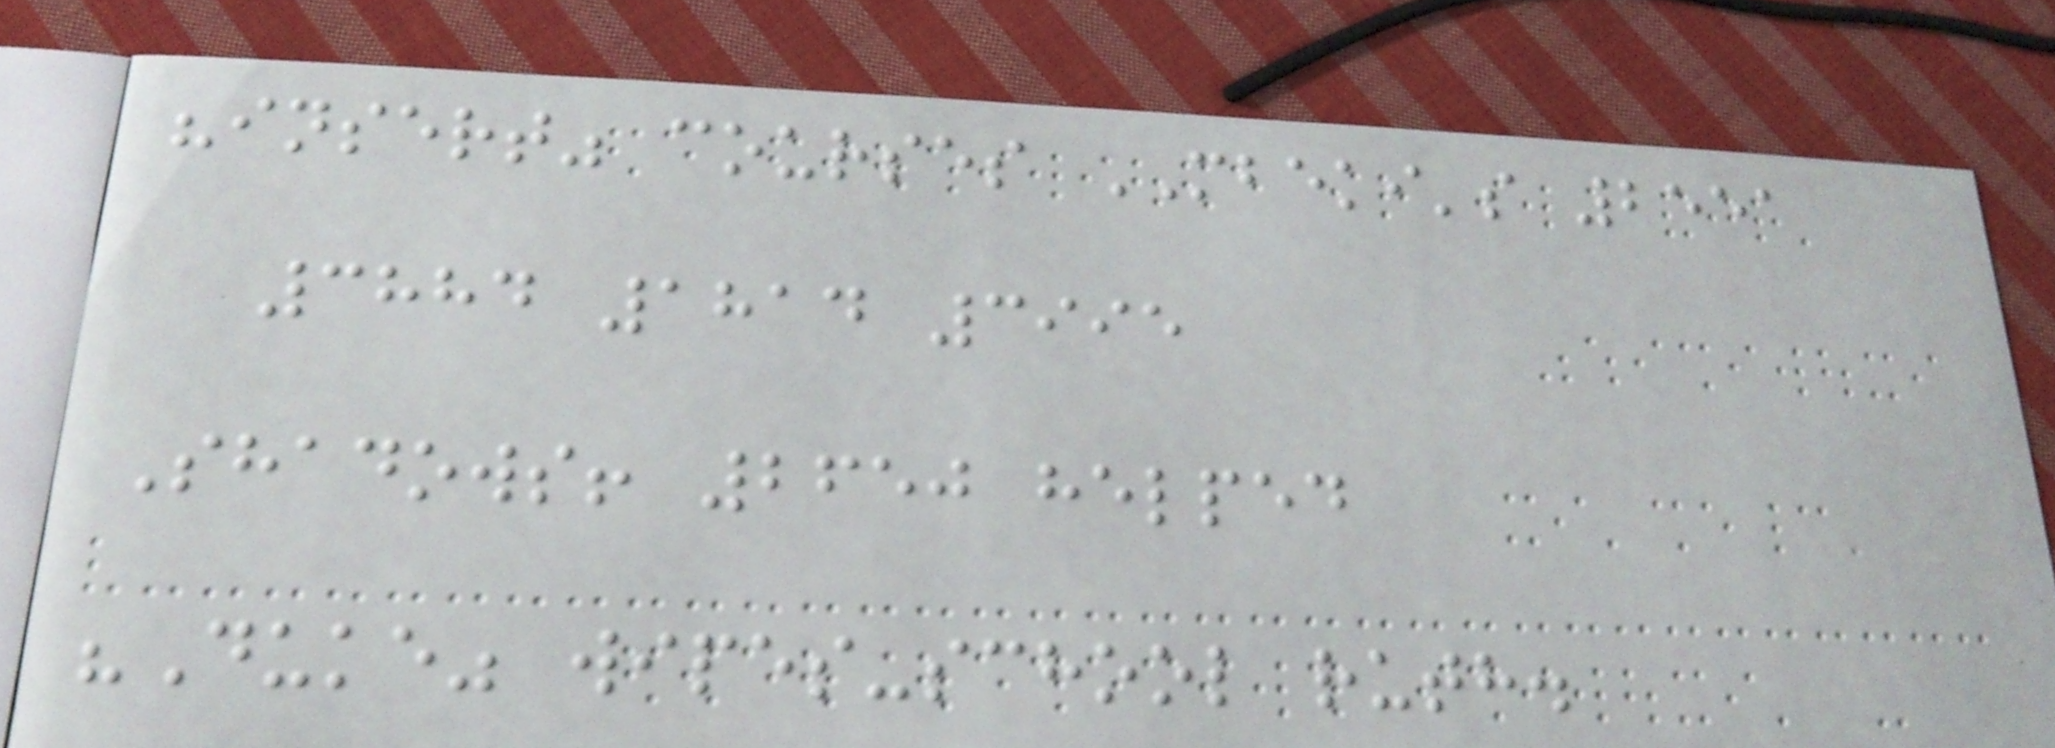"insert" courses MBEKI's 2551
3884 1814 3995
Shadows! 2650 helped
"Duke" wipes-school ruth.
